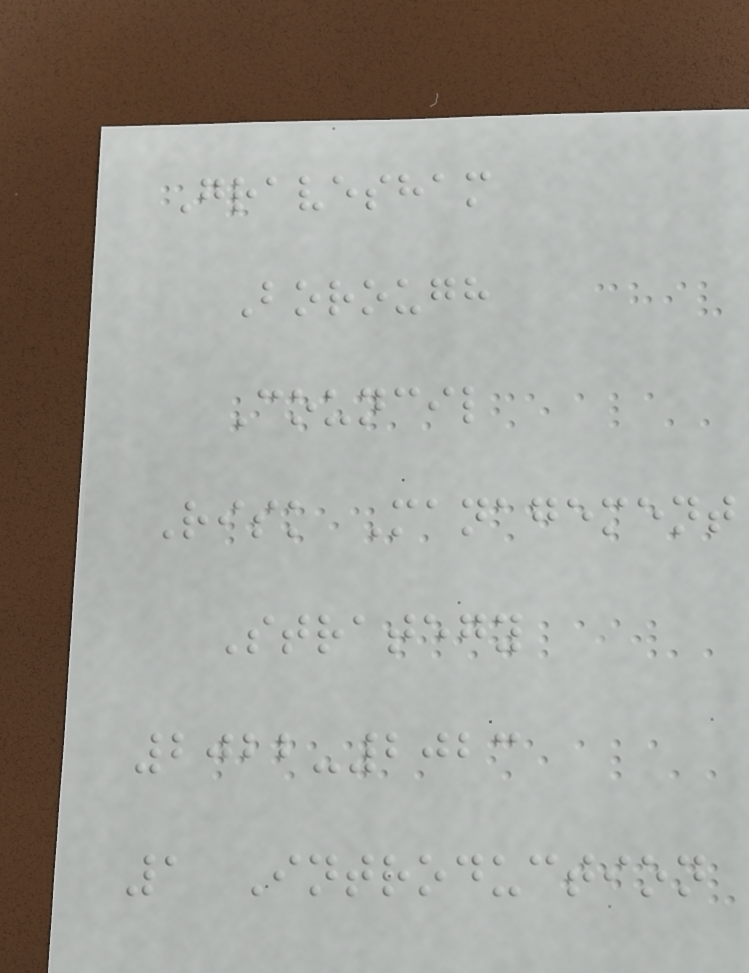Gravesham
Borough
Council
Risk Management
Strategy
2022-2023
1 Introduction
